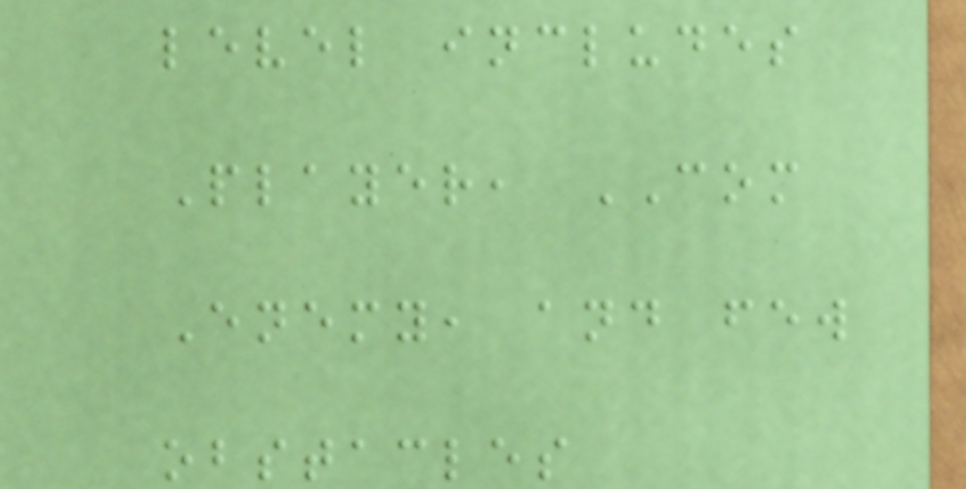level includes
Player, COM
Enemy, and few
obstacles
